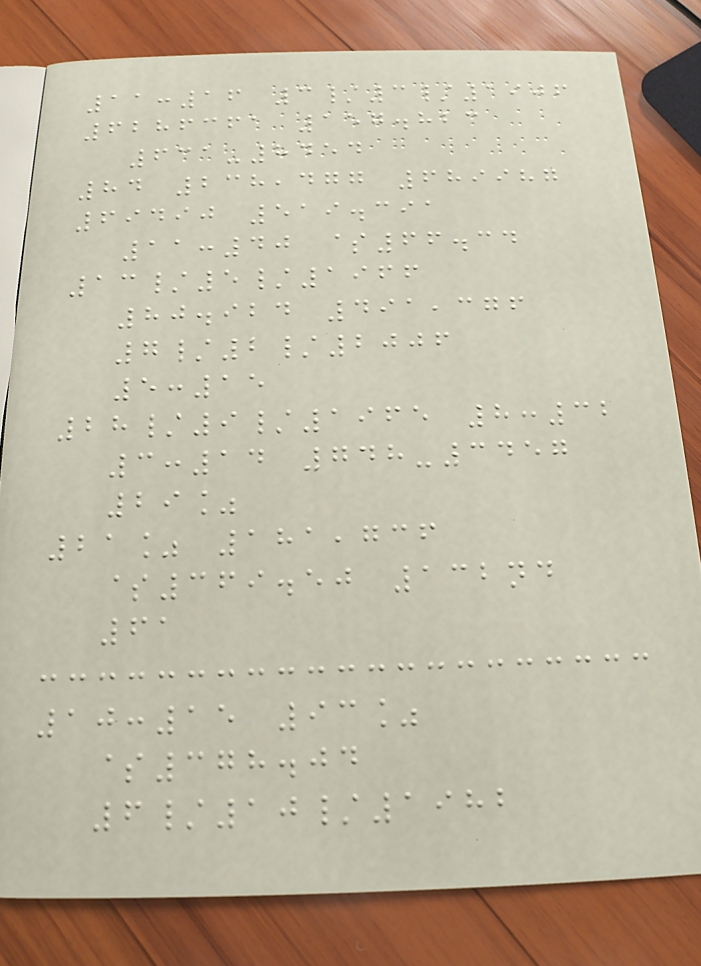11:16 3/3/1906
6286361 157.823
631-8454
84 238,477 689987
69490 519.391
11:40 $66.34
13/5/1966
80.924 491,376
7/2/2006
5:15
28/9/1965 8:32
3:14 748-3457
29%
21% 181,736
$369.50 132nd
61
10:15 93%
$378.04
6/10/1982
